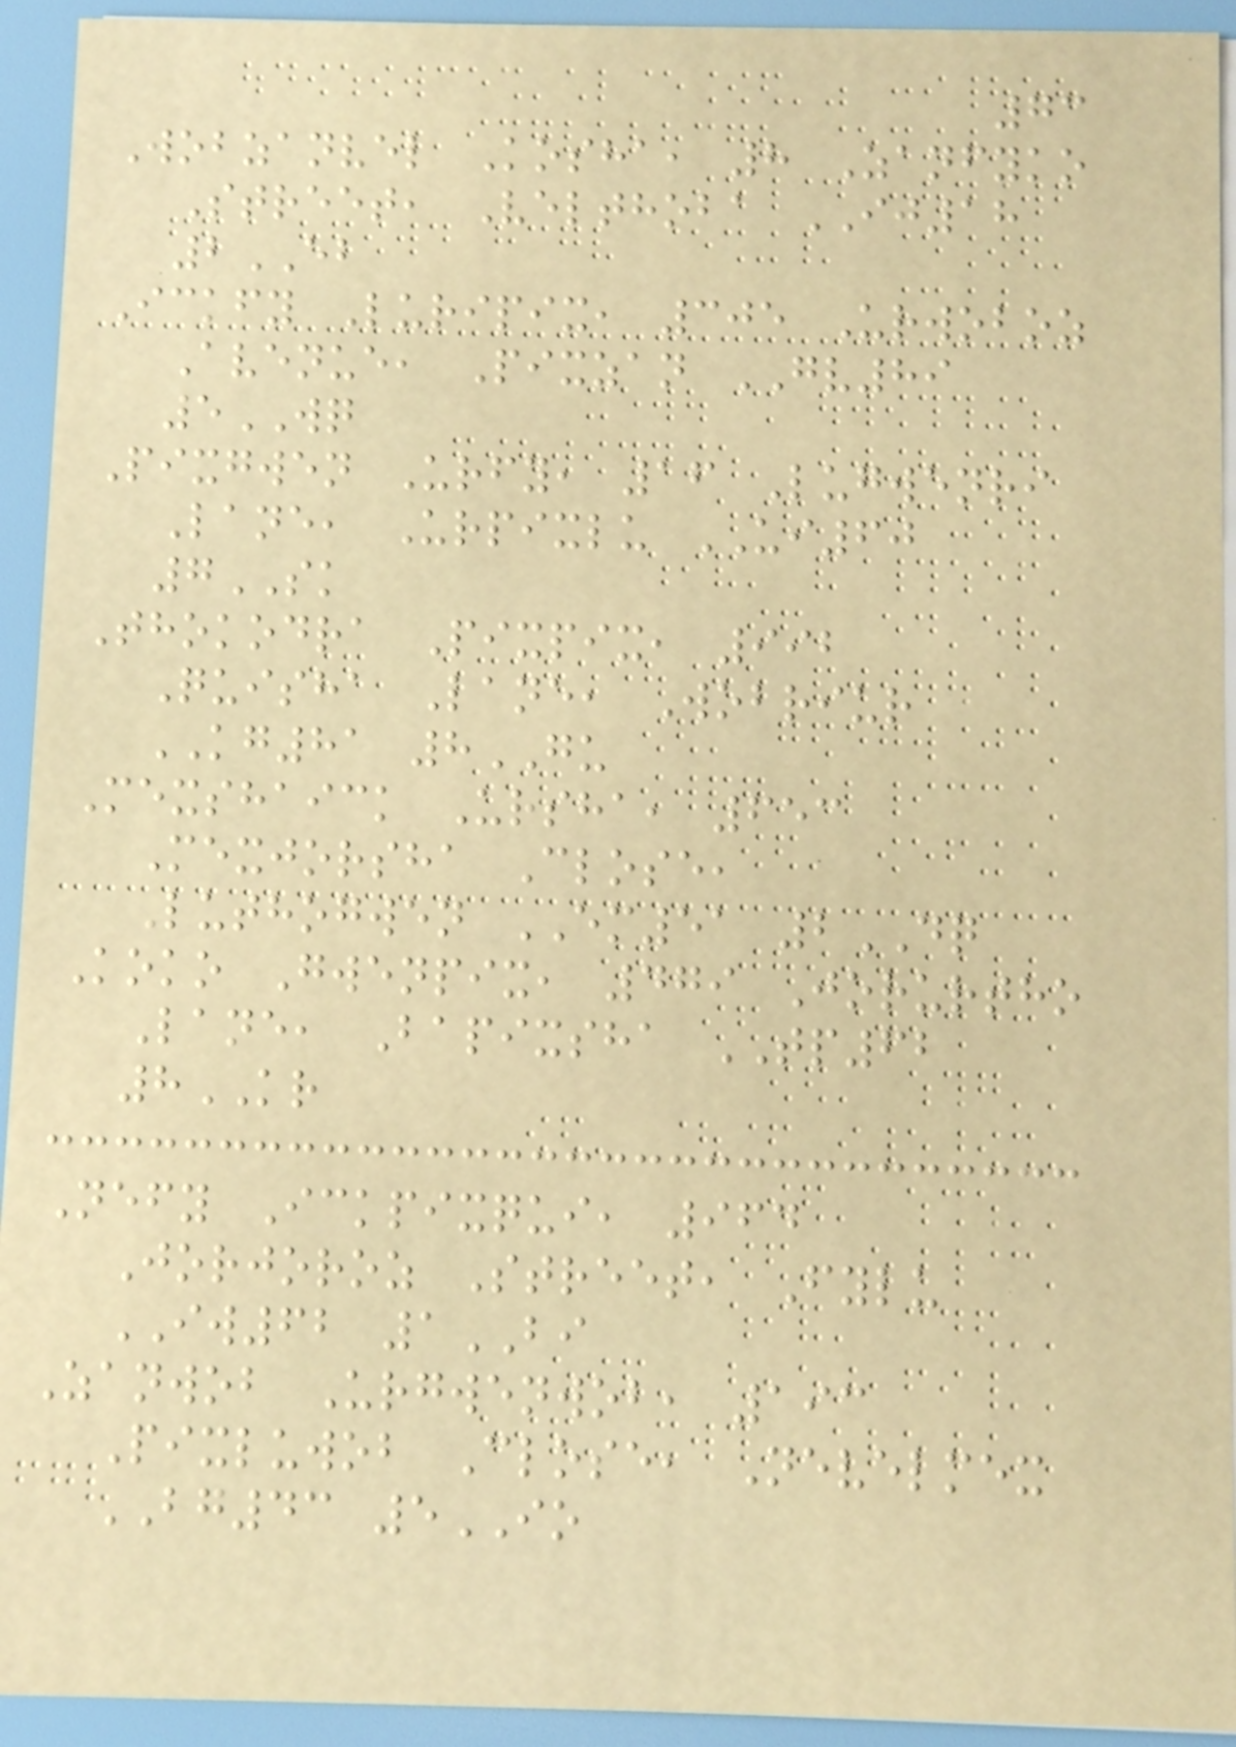73
Wobzanvel Kosha, 8 Zanfyko
Street, Velthoba IJ18
2EB
Ickfy Luripix, 305 Urwoboz
Avenue, Pixzan GV89
5WQ
Pixgwen Urfy, 16 Lugwenri
Lane, Urpixlu UI60
7SK
Thokodra Pixpix, 992
Quisha Lane, Wobriur
KG81 8GU
Mexshaick Ursha, 653
Mexjorsha Close,
Luthogwen EM51 2DQ
Koko Gwenpix, 479 Jorurtho
Lane, Bapixsha TP62
8KR
Nefy Ickpixqui, 964
Jorjoroz Street, Fylu
IW62 1BI
Zanwob Urgwenwob, 193
Pixluwob Close, Nevelmex
BG43 5IO
